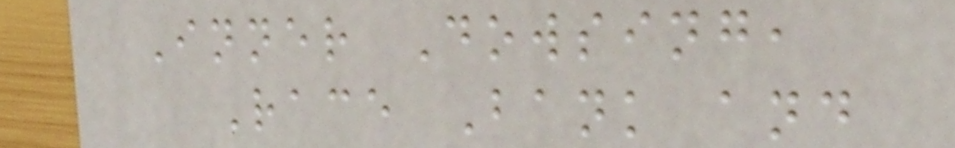Inner Dowsing,
Race Bank and
